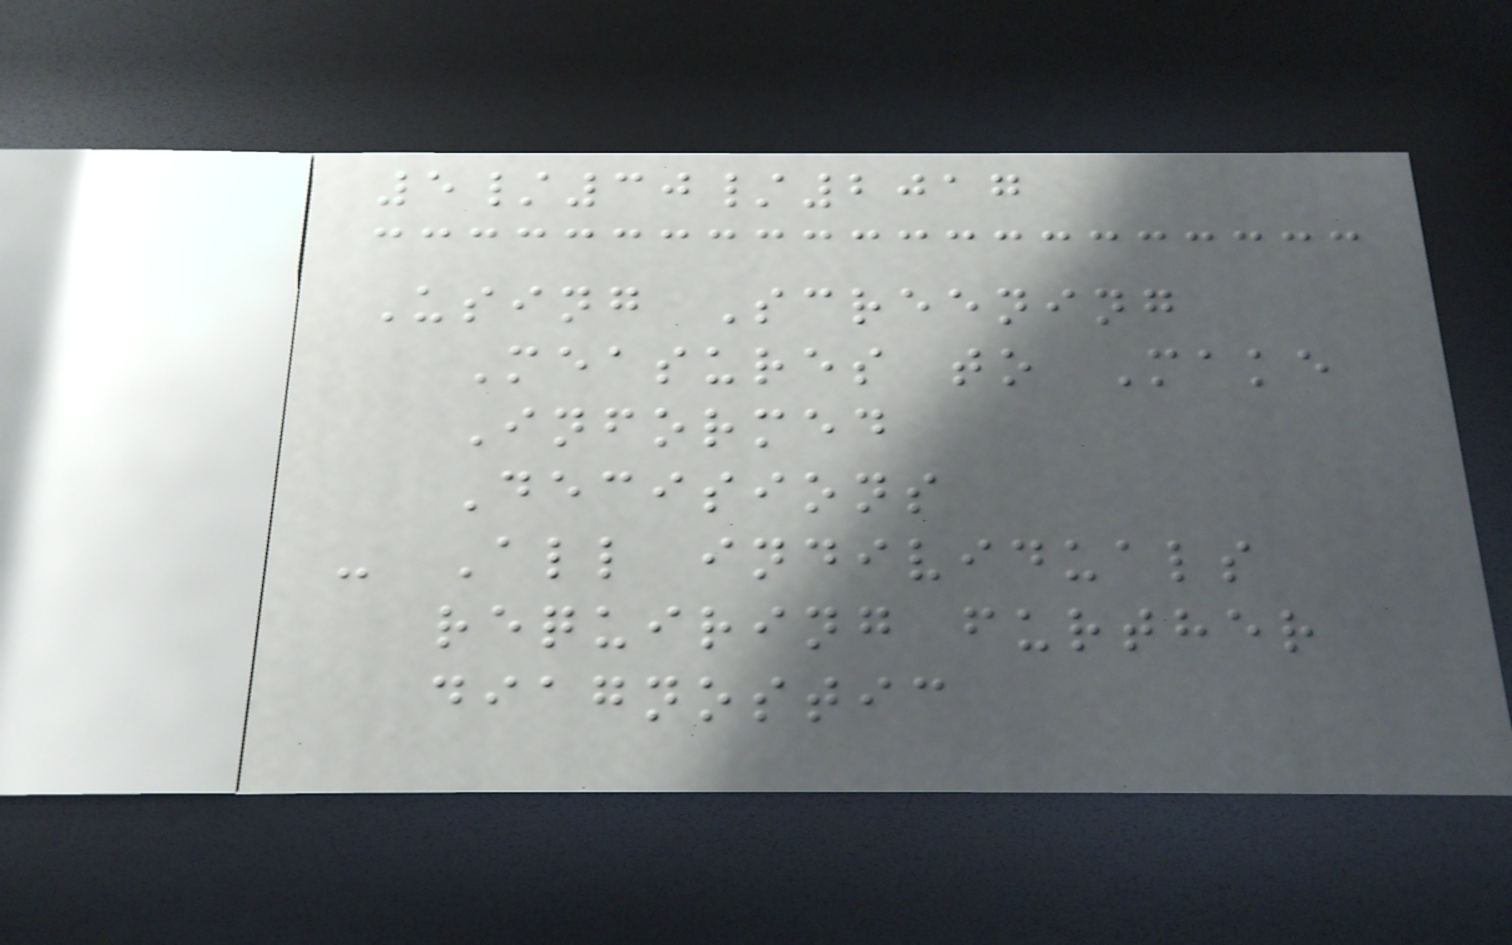5/30/2017
Using Screening
Measures to Make
Informed
Decisions
- All individuals
requiring further
diagnostic
